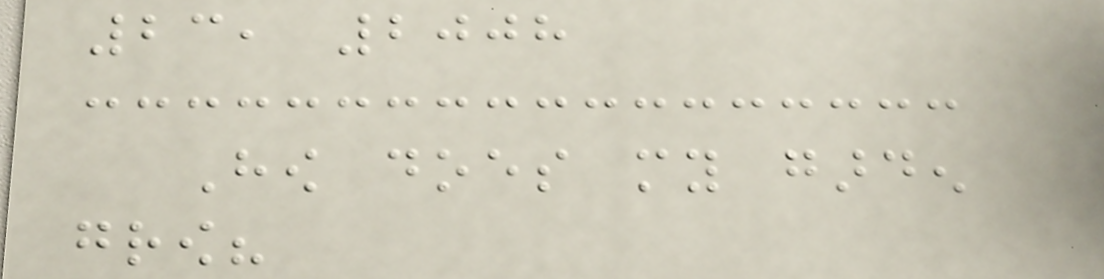23, 2008
How does my garden
grow?
